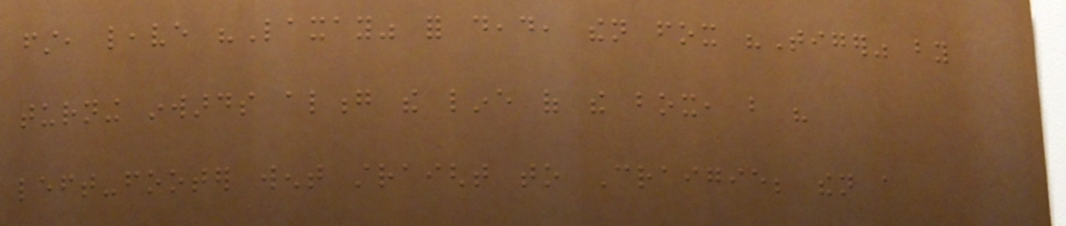first, leave "Laxay" for dead, then fox "Tiger" by
turning inwards along the line of the box, but his
left-footer went straight to Craigie; then a
